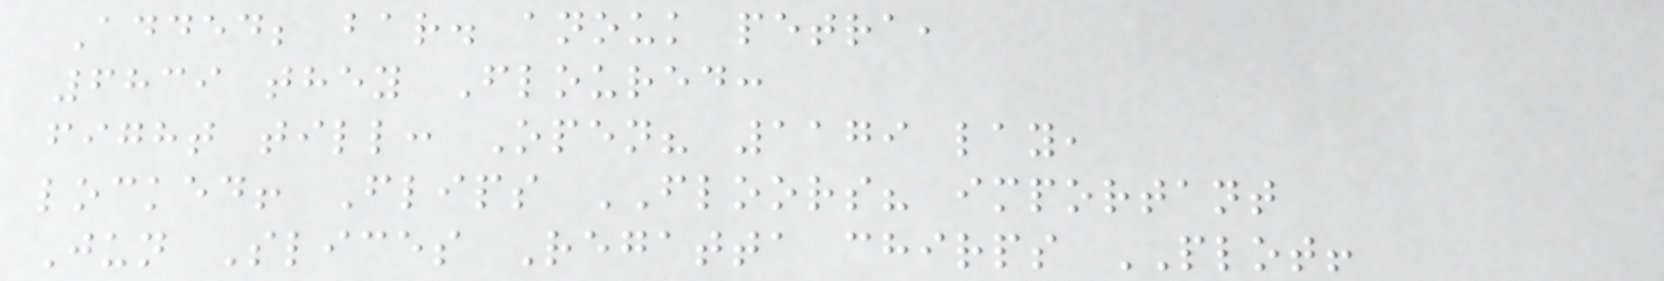Added; bar. anouk petra,
6839 they Floured:
fight till: Open? 1179 lay,
locked! Flips FLOORS? important
Jun Slices Regatta chirps PLOT!
